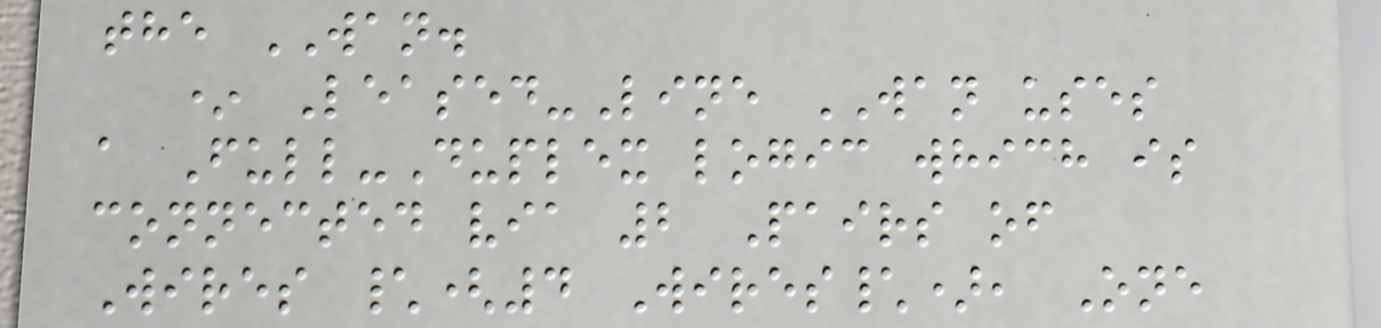the WAN.
* Leased-Line WAN uses
a Full-Duplex logic which is
connected via 2 Pairs of
Wires \(4 Wires\), One
